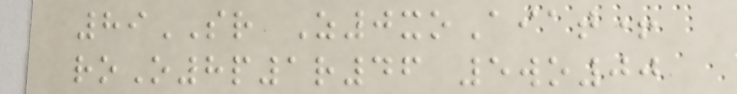89SR Z0xoAiat+
roO8p1r46 5wo00
